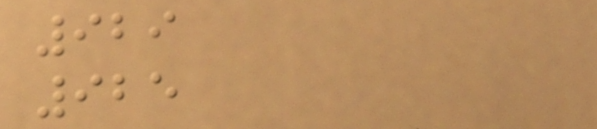929
925
